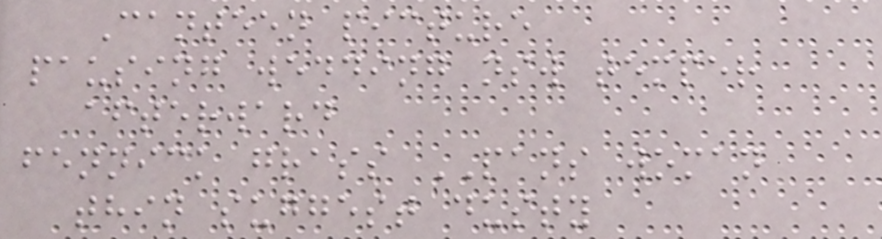Canteen picture
pausing wedding nsw temper
afterward
fennick grass PANS woman
thin suggest dusty
